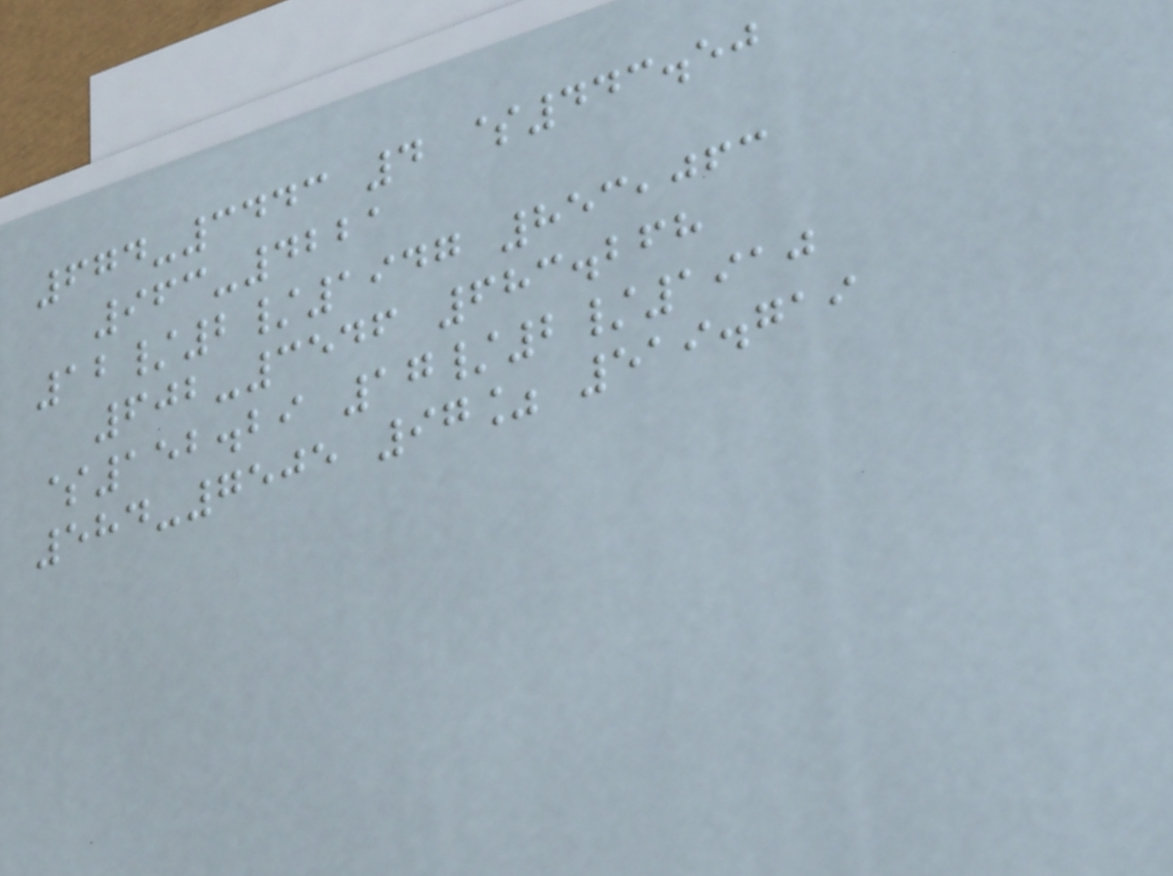674-3443 4 $443.50
963-4221
12/2/1947 853,063
602-3546 683.268
$152.29 17/2/1910
584-7505 97% 519.719
